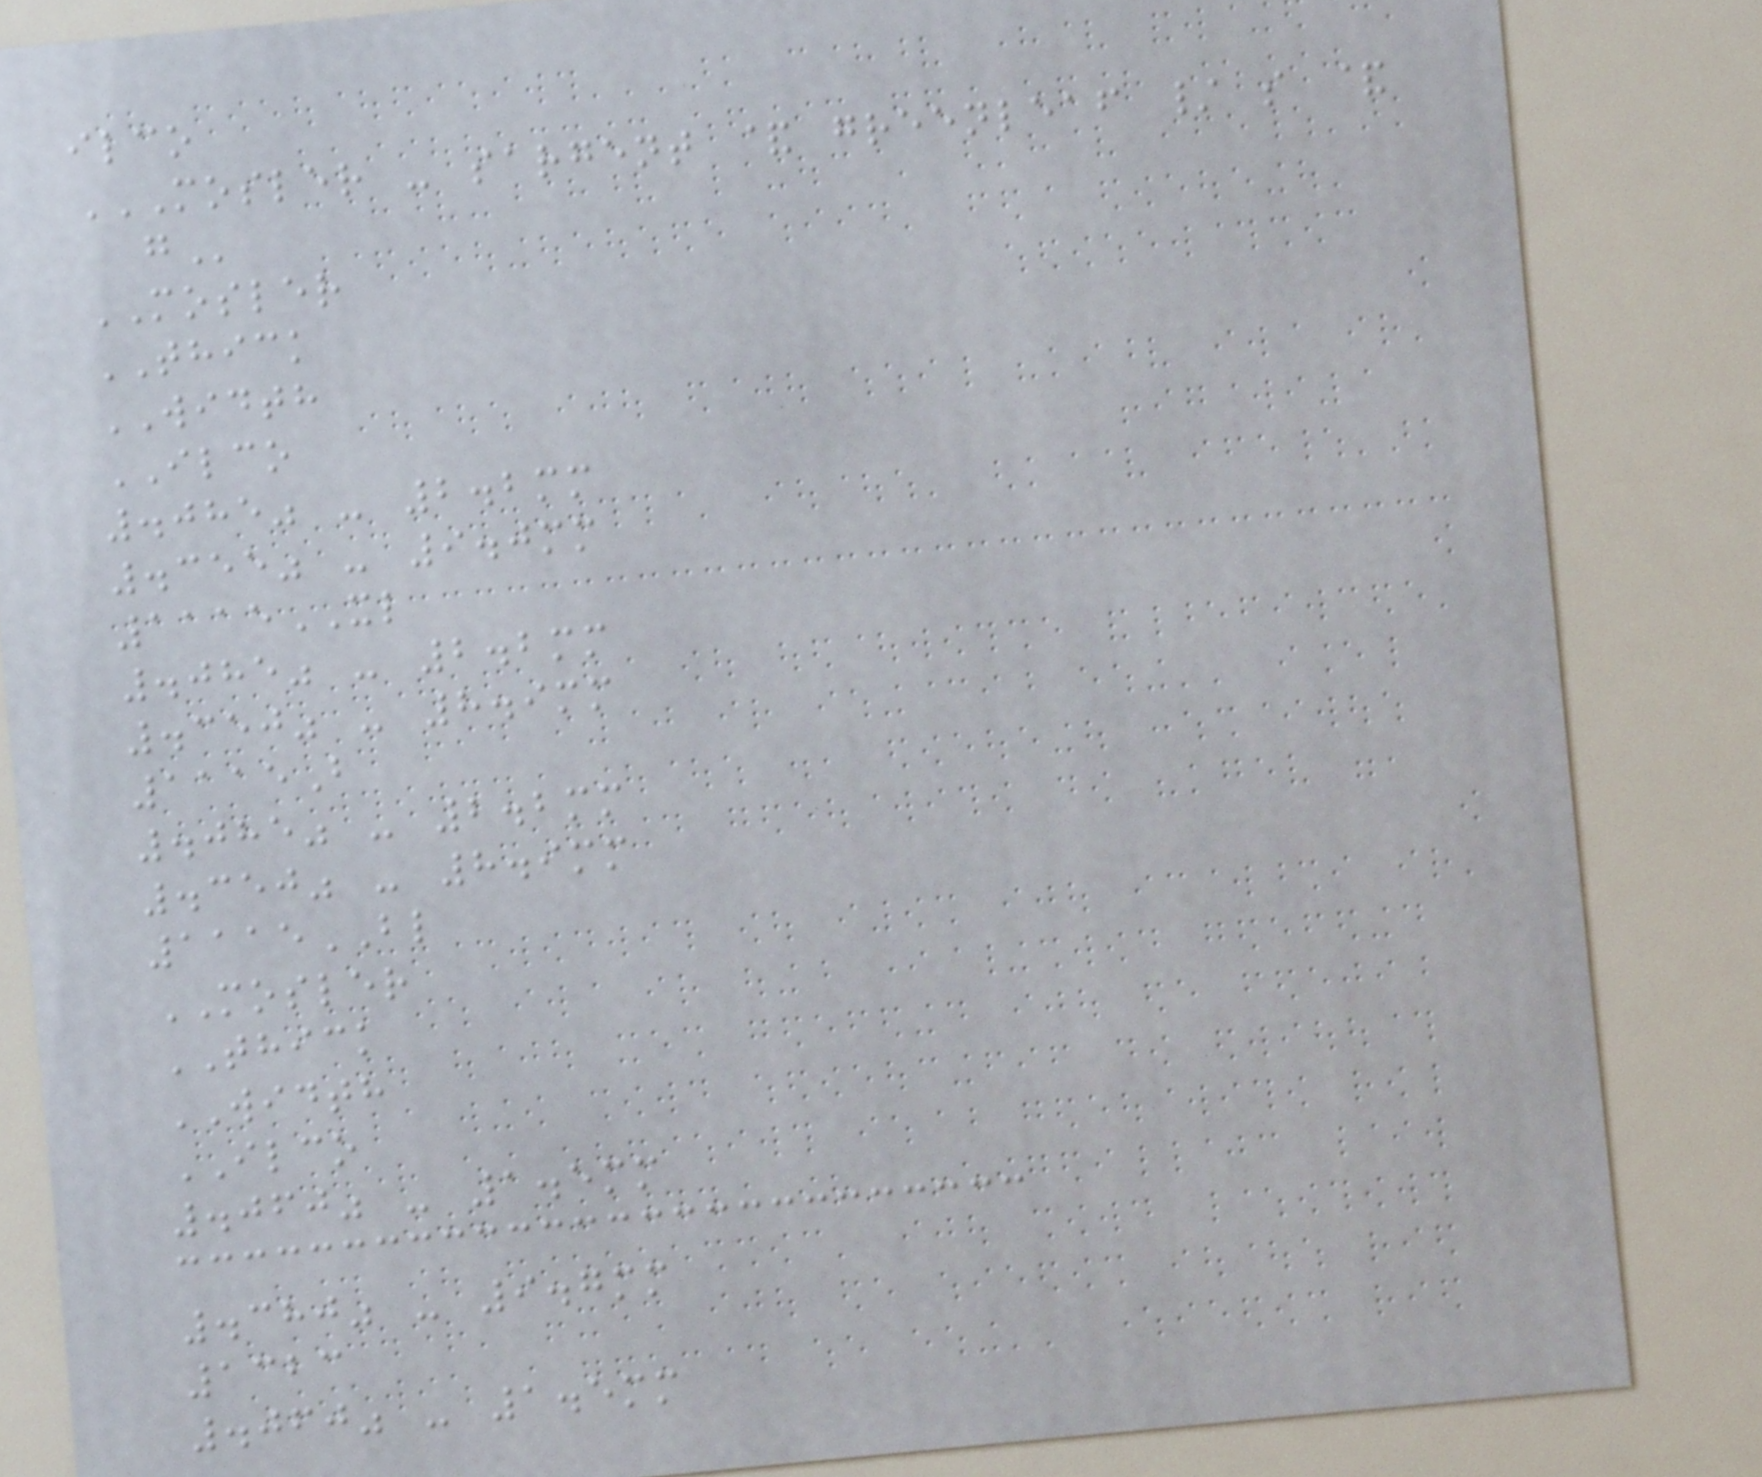ilco
MOSLER - SARGENT & GREENLEAF / S &
G
MOSLER
THICK
WIDTH
ILCO
.085" - 2.2mm
.355" - 9.0mm
1115XL
.085" - 2.2mm
.350" - 8.9mm
1115B
.085" - 2.2mm
.350" - 8.9mm
1115BL
MOSLER
THICK
WIDTH
ILCO
.060" - 1.5mm
.380" - 9.7mm
1323
.060" - 1.5mm
